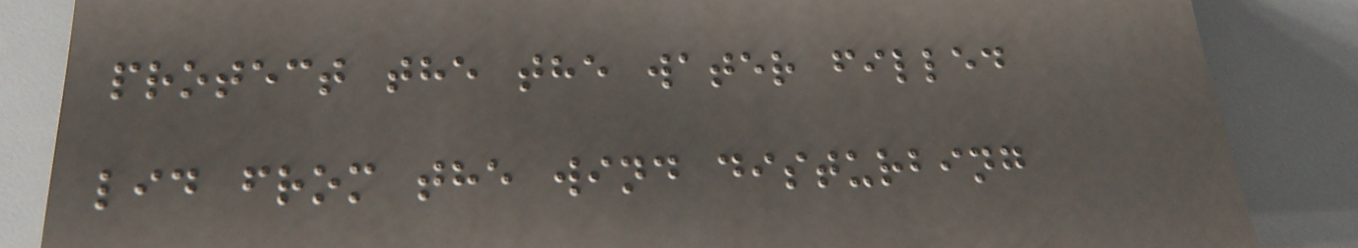protect the the water filled
lid from the wind disturbing
